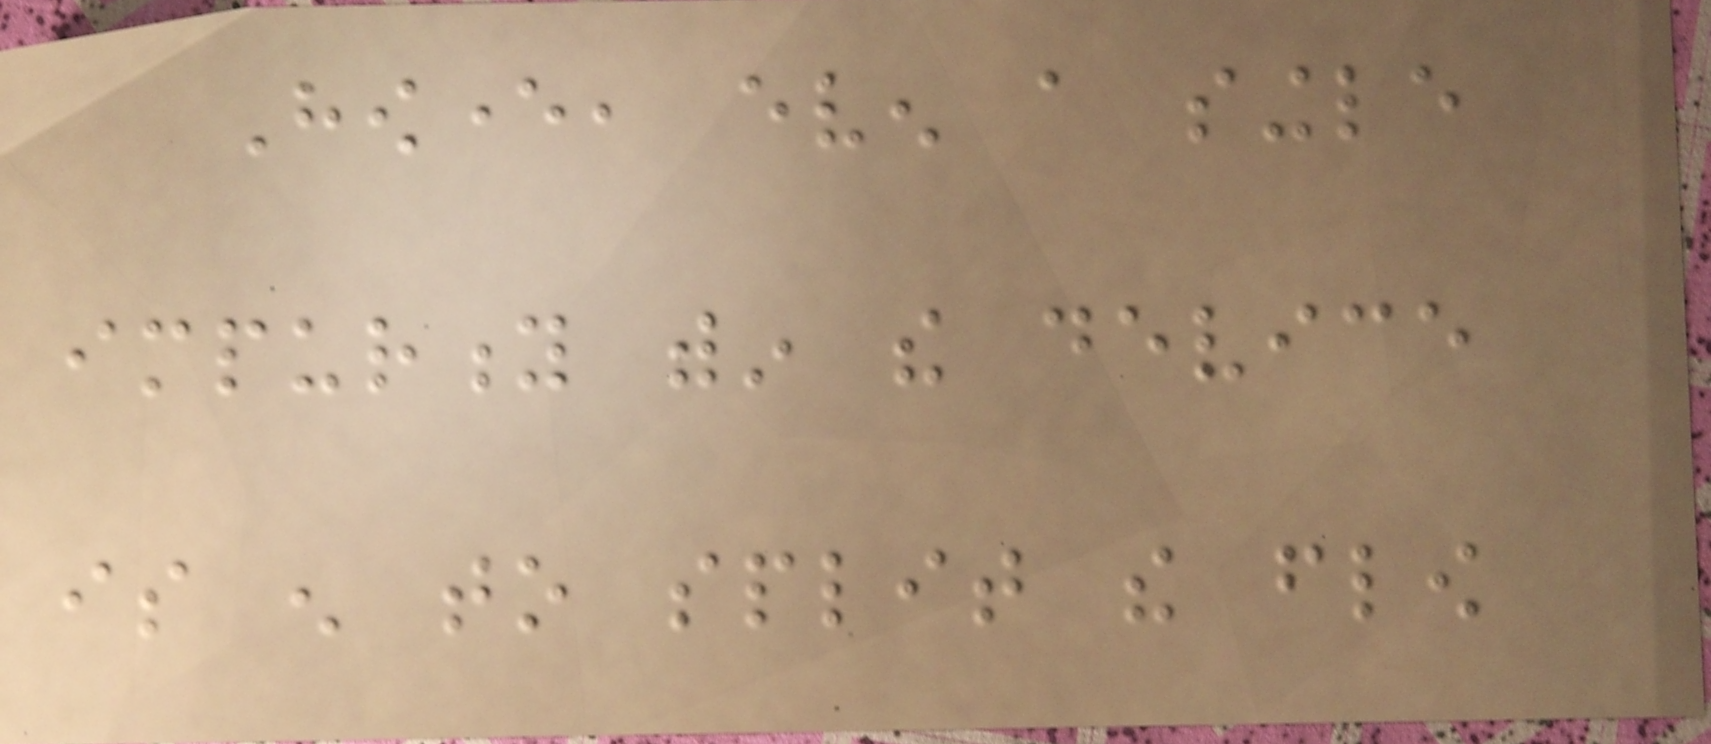However, even a single
impurity within the device
is enough to split the flow
